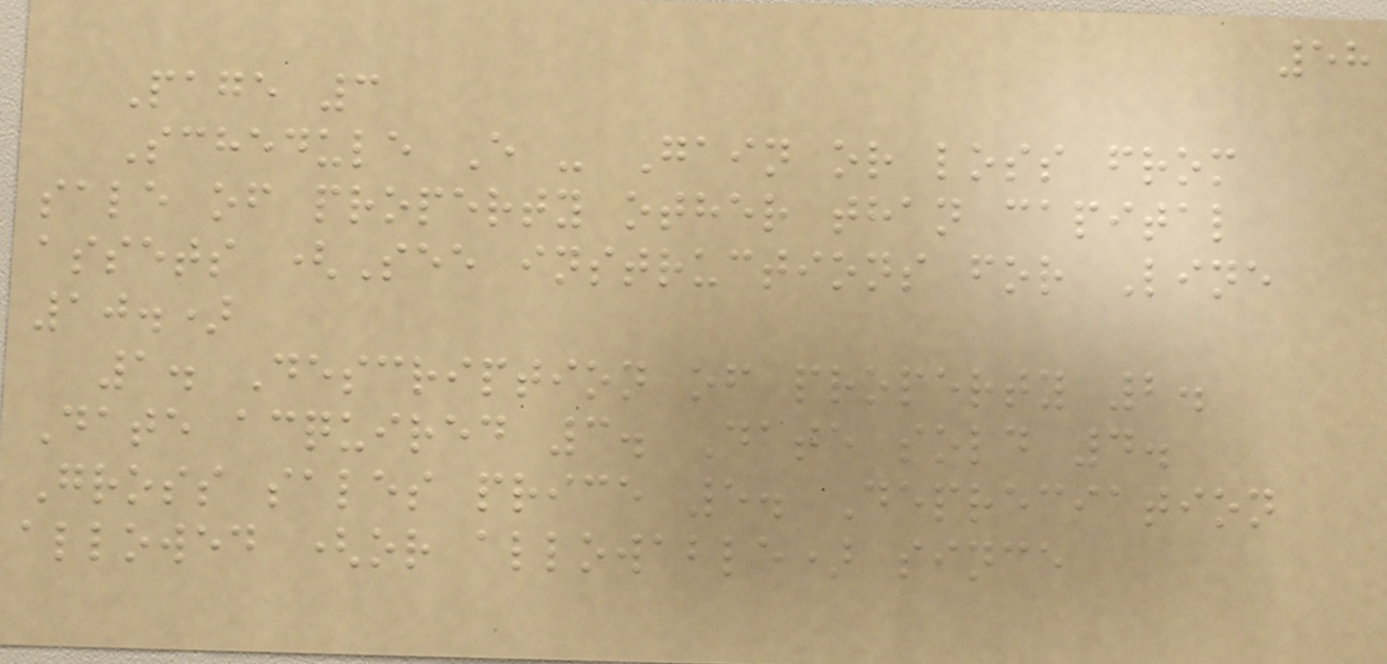58
Page 3
Schedule E - Gain or loss from
sale of property other than capital
assets (See instructions for Line
10.)
1. Description of property 2.
Date acquired 3. Date sold 4.
Gross sales price 5. Depreciation
allowed (or allowable) since
